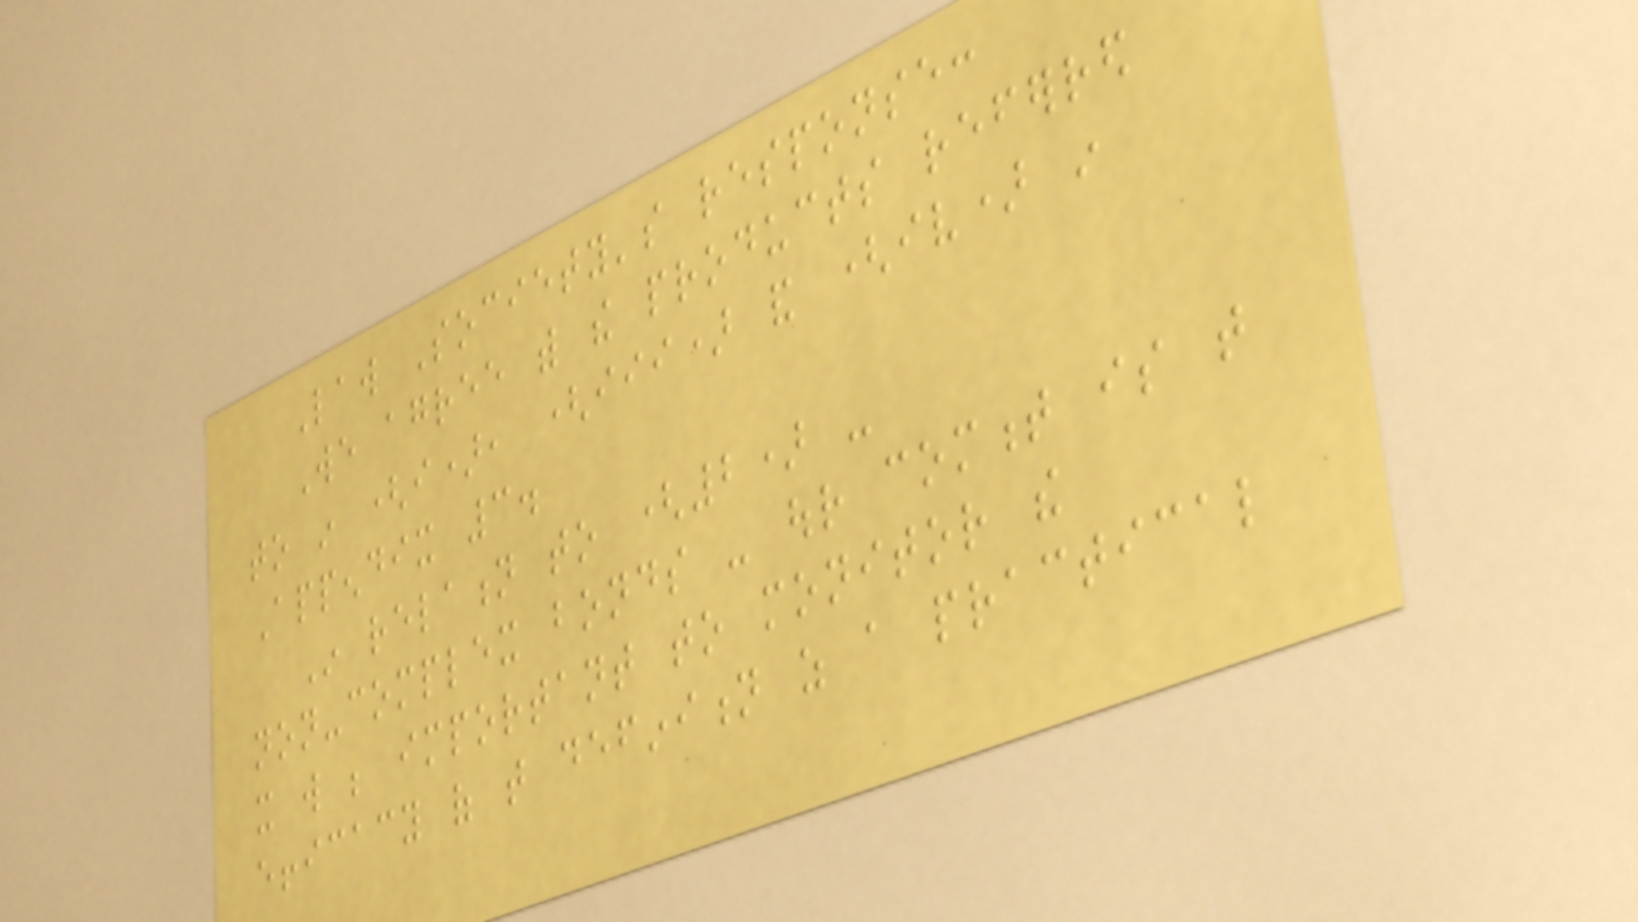Law Society's response:
We agree with the products referred
to in (i), (iii) and (iv) in
Appendix 3.
In relation to (2) -
non-complex bonds - our comment is that
it will be important to monitor the
efficacy of that definition as a practical
